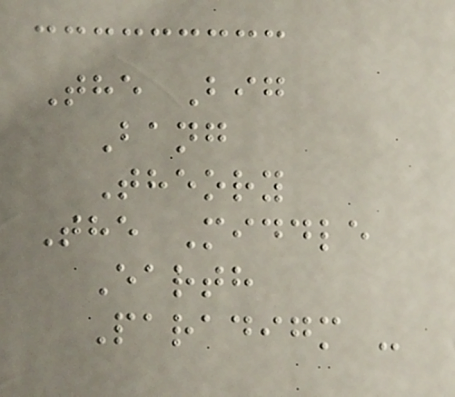The Big
Bang
Theory
The Middle
Earth
Paradigm -
